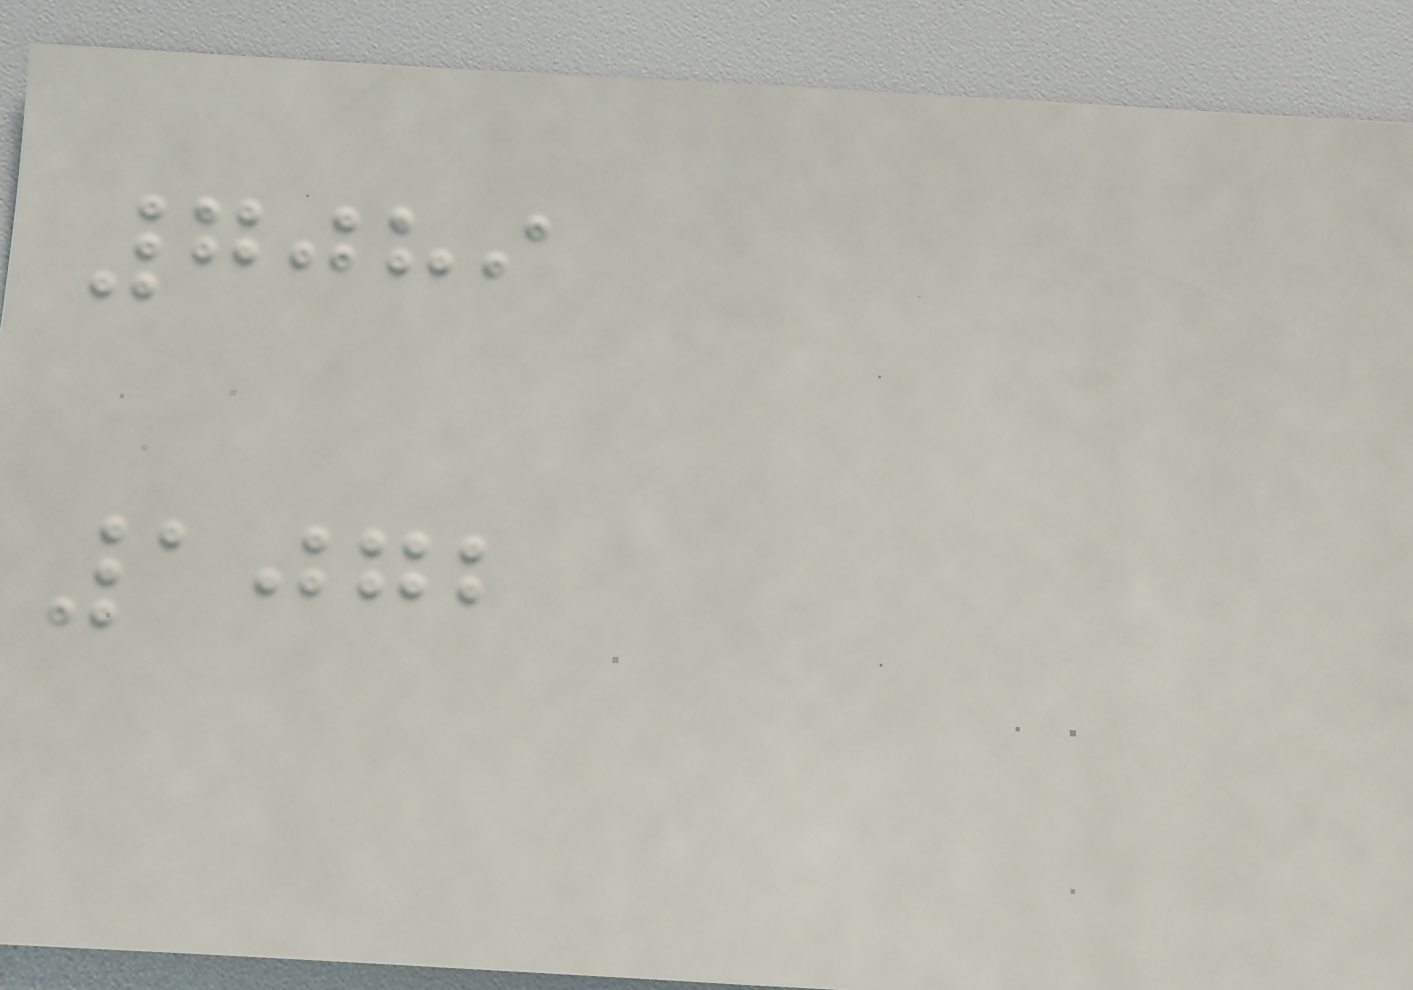7089
1072
